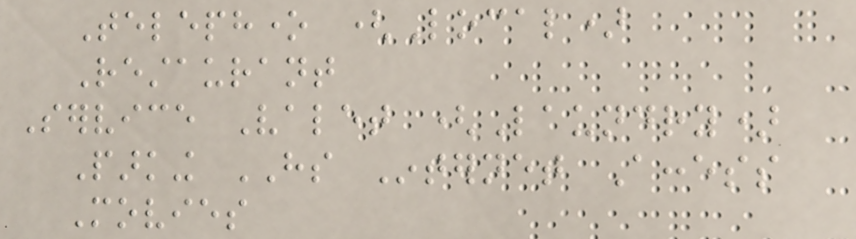Telephone (Local)
Restaurant
Service Valet (Laundry)
Parking HS Internet Access
Movies
